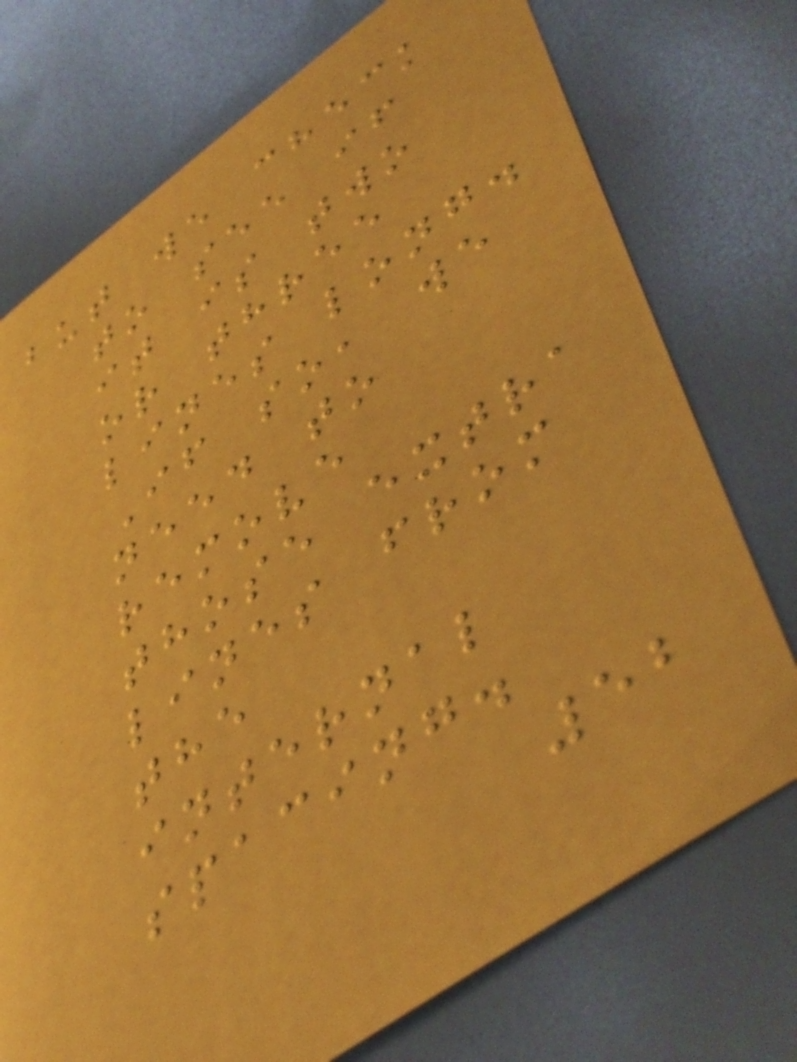but we check
to see if
it is two
or three
lines long.
If so, we
need to
remove
those extra
lines from
the
internal
spacing.
52
